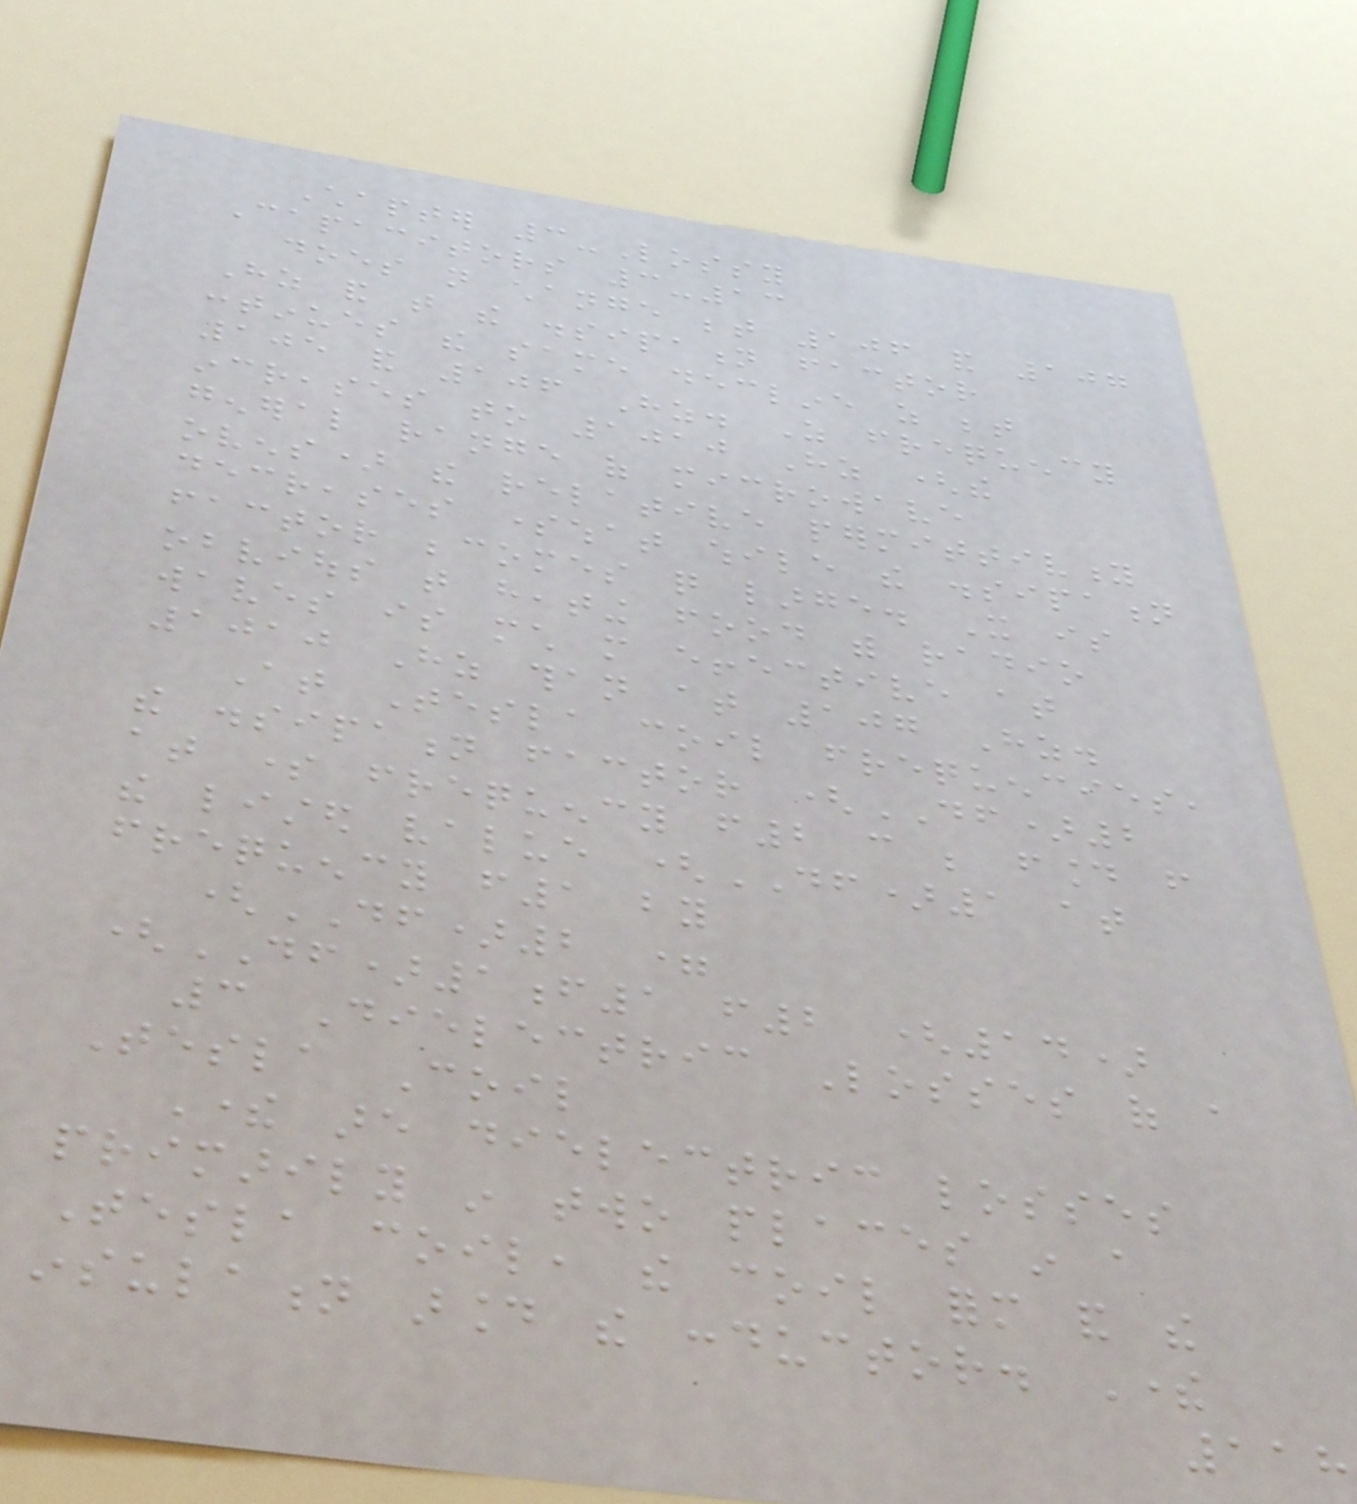Chapter 3-Lossy
Capacitors 3-13
does not change between 106 and 107
Hz and that the dissipation factor
continues the same decline as between
105 and 106 Hz. As frequency
increases to 1010 Hz (the
general range of microwave
ovens) the relative permittivity
decreases somewhat while the dissipation
factor becomes quite large. It is
obvious that heating food with radio
waves is much more effective at
1010 Hz than at 107 Hz.
At Tesla coil frequencies,
the dissipation factor (DF)2
at some frequency f2 can be found from
the listed value (DF)1 at
frequency f1 by
(DF)2 =
(DF)1f1 f2 (14)
3 Dielectric Losses of a
Tesla Coil
There are dielectric losses
primarily in two places in a
Tesla coil, the coil form and the
insulation around the conductor. There
118
